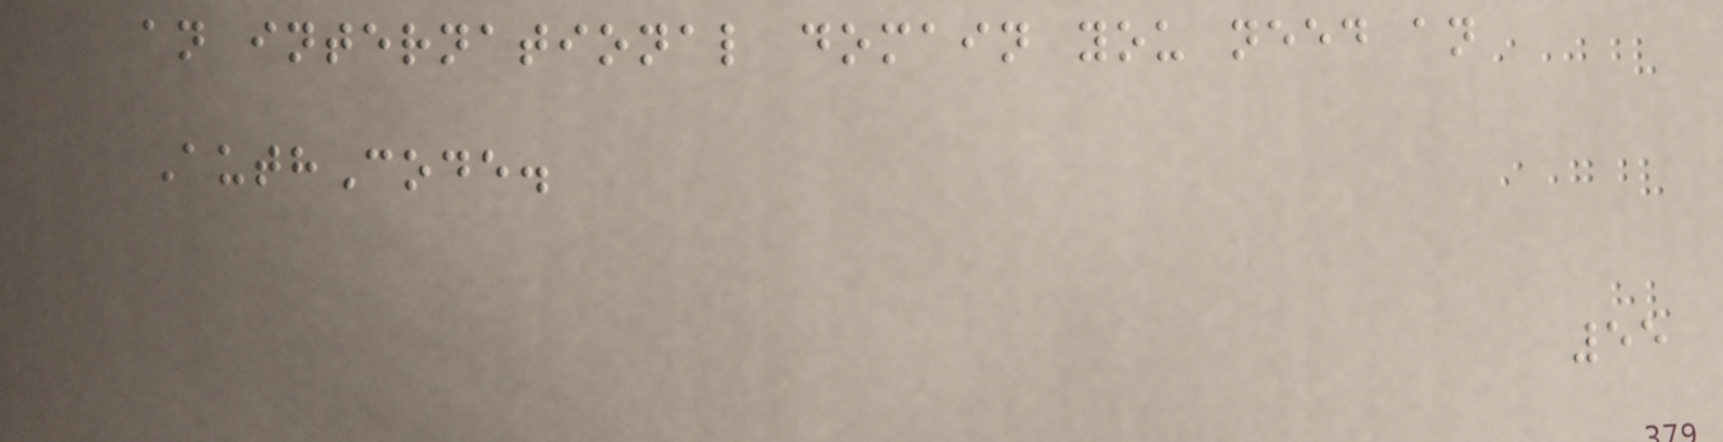an international domain you need an
AuthCode.
55
